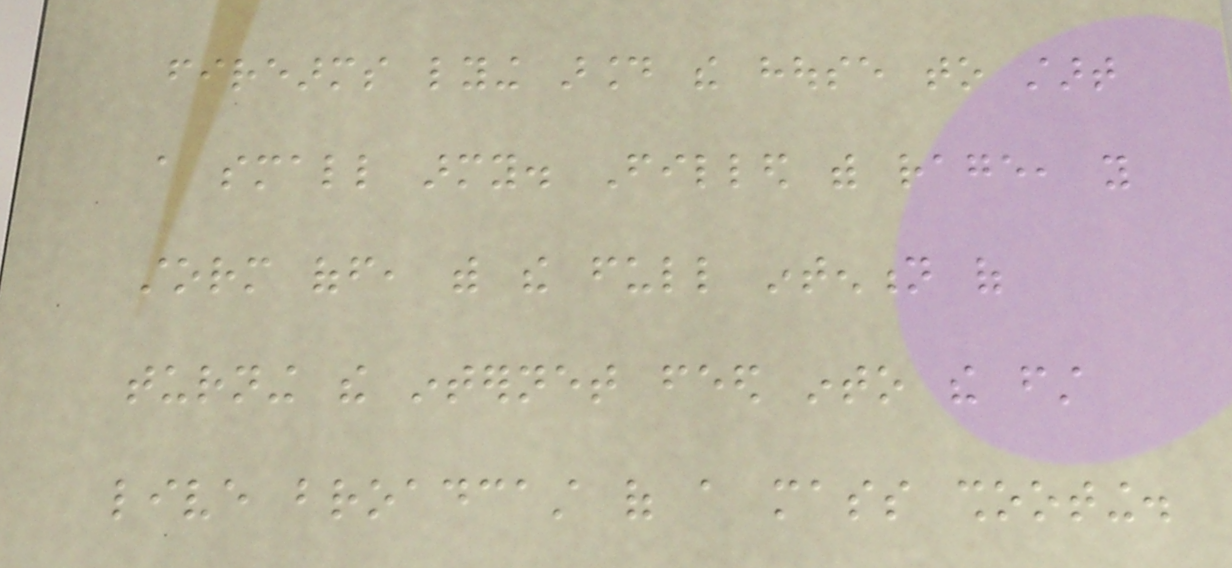firearms lying around the house to start
a small army. Filled with rage, you
storm off, with the full intention of
turning the internet feed into the first
live broadcast of a mass shooting.
